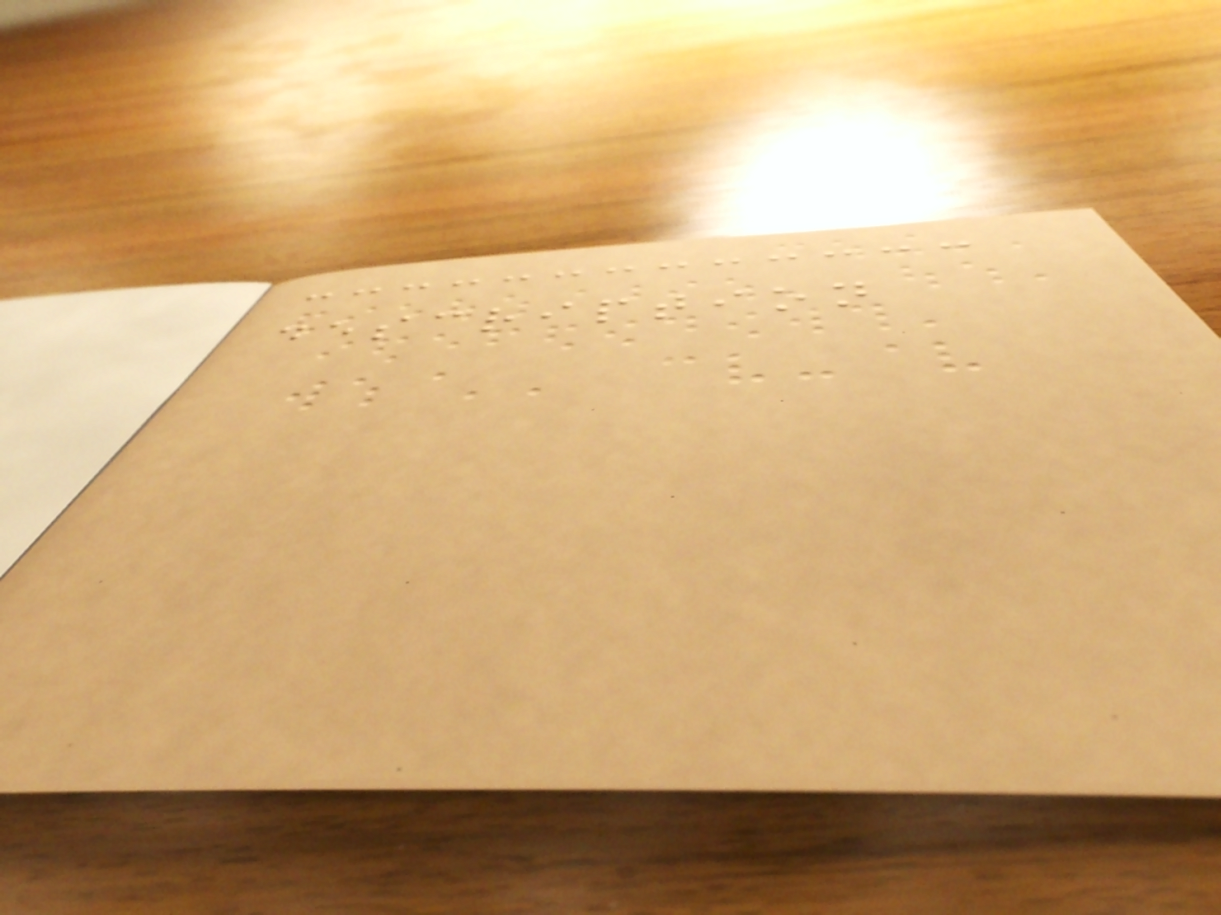description
